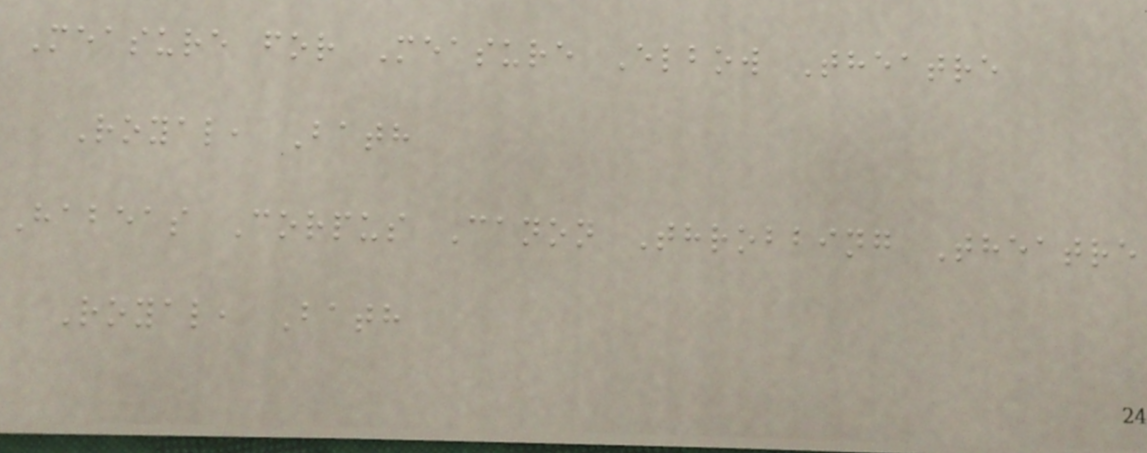Measure for Measure Elbow Theatre
Royal, Bath
Habeas Corpus Canon Throbbing Theatre
Royal, Bath
